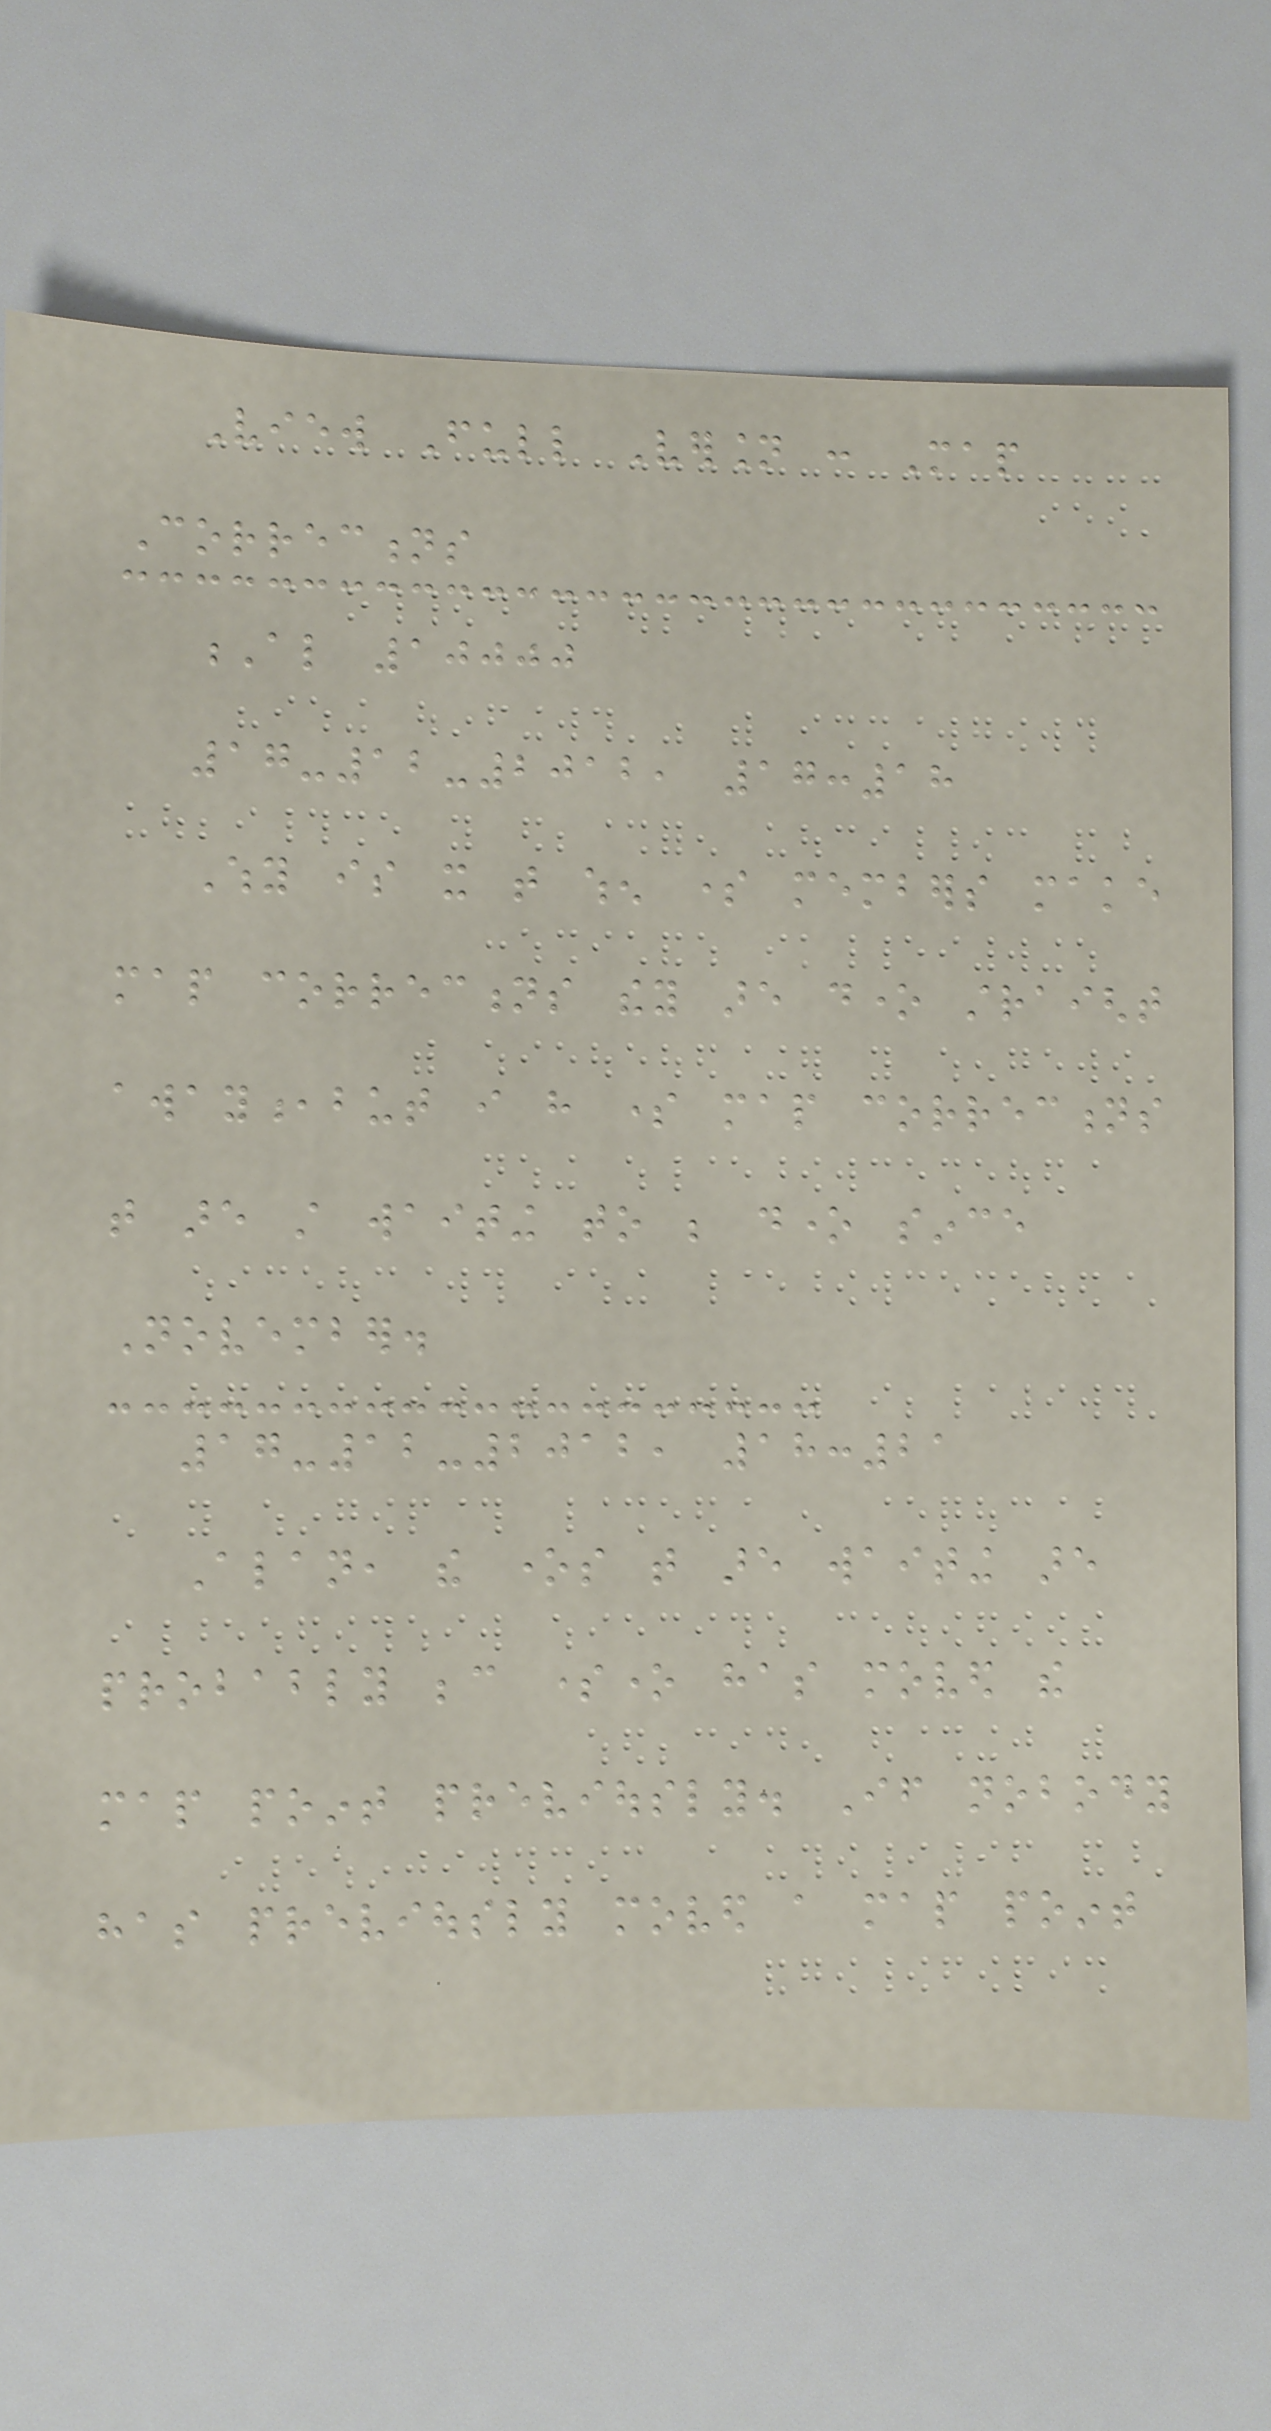View Full Version : Map
Corrections
Al 10000
17-12-2012, 17:18
Why is it that when some members make
map corrections they are done straight
away,but i have some map corrections
that are still waiting to be done since
November.
17-12-2012, 18:21
Alan, the ones that are waiting are
probably because someone has moved the
map point previously. If nobody
has previously moved a map point
